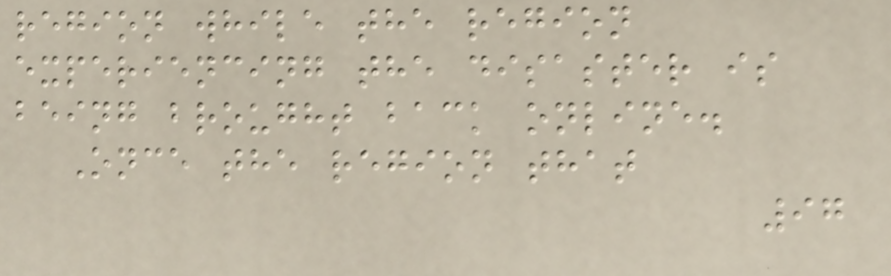region while the region
experiencing the disaster is
being brought back online.
Once the region that
97
